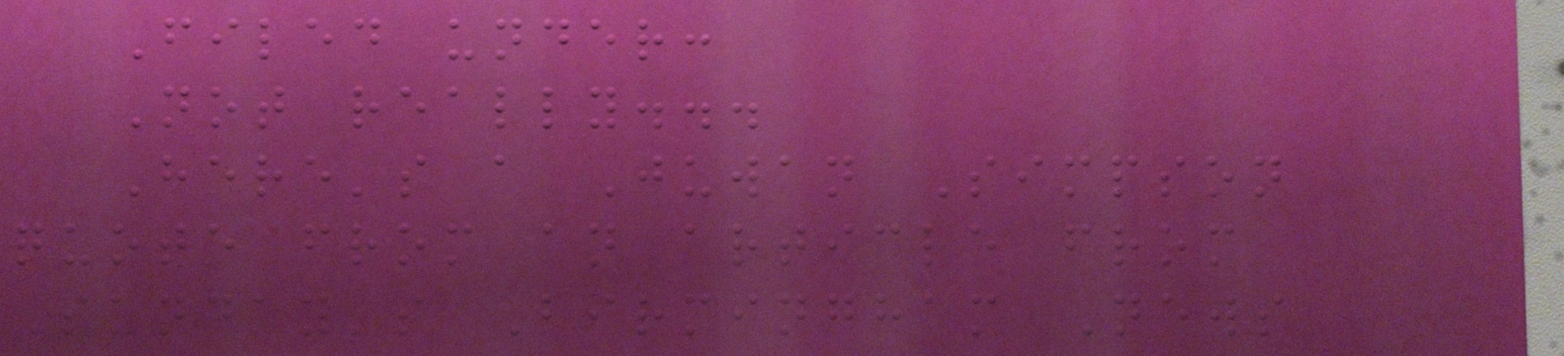Filed under:
Not really...
Here's a Juwan Simpson
quote from an article from
Sunday's Birmingham News
